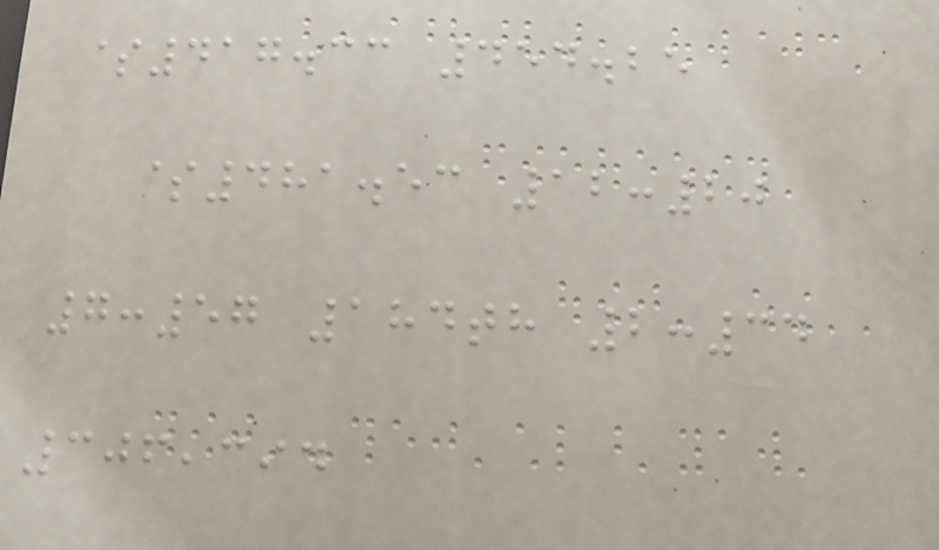$417.33 454.25
$481.53 12:20
7:57 184th 2:34
306,394
